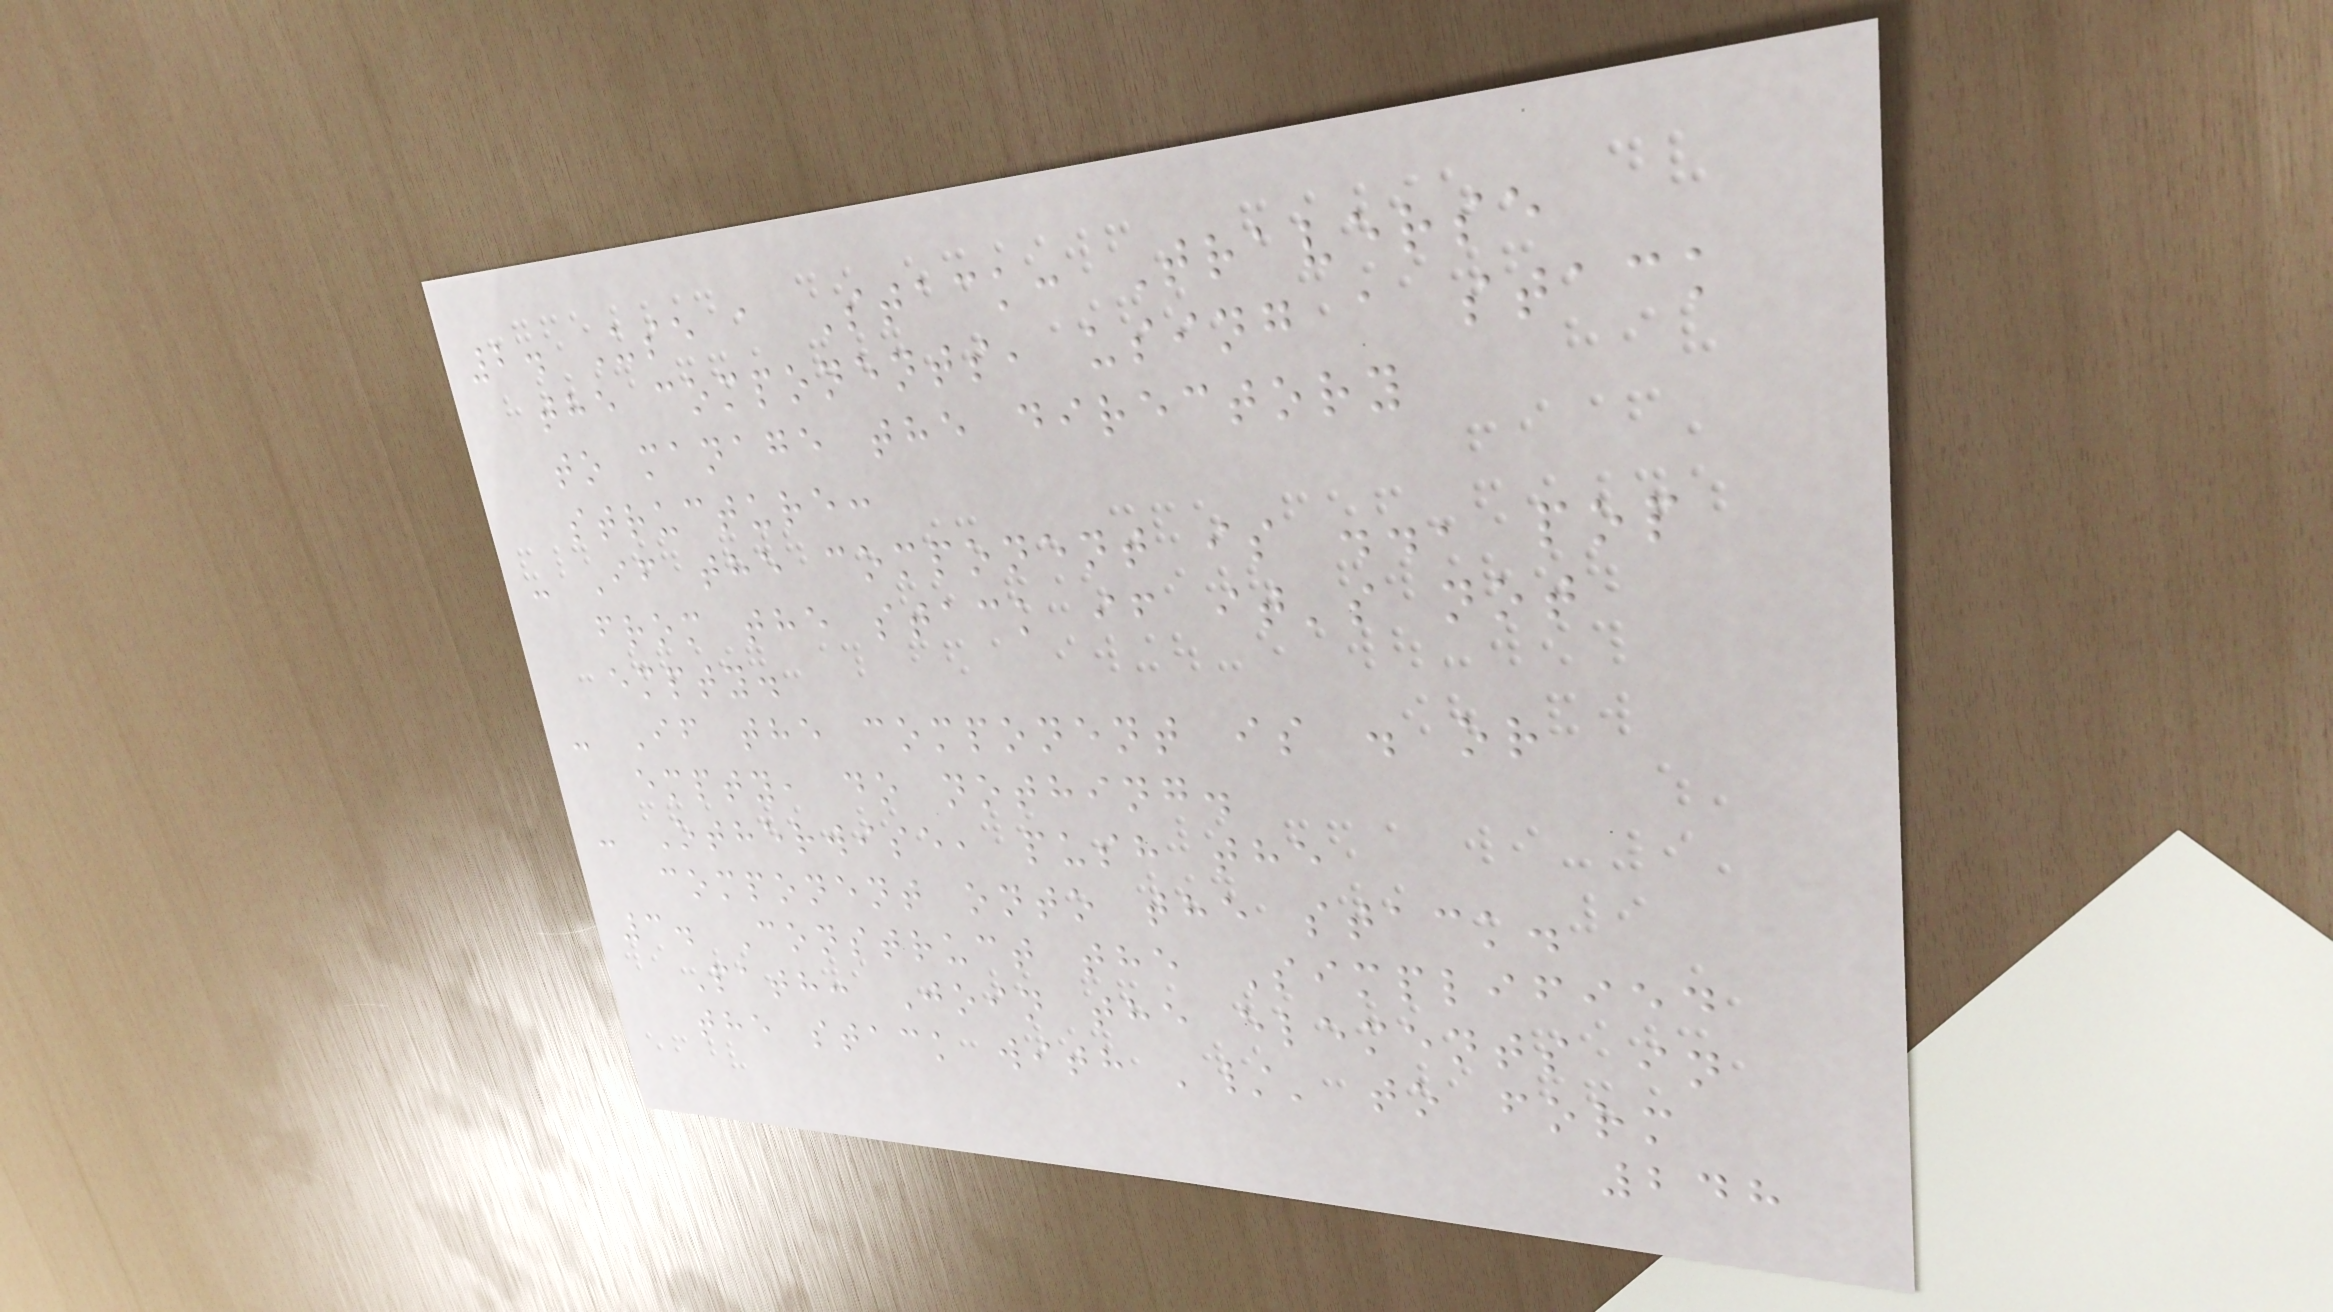2. Use a Stack: Traverse
the components, using a stack
to manage the directory
structure:
- If the component is .., pop
from the stack if it's not
empty.
- If the component is . or
empty, do nothing.
- Otherwise, push the
component onto the stack.
3. Construct the Simplified
Path: Join the elements in
the stack with '/' to form
248
